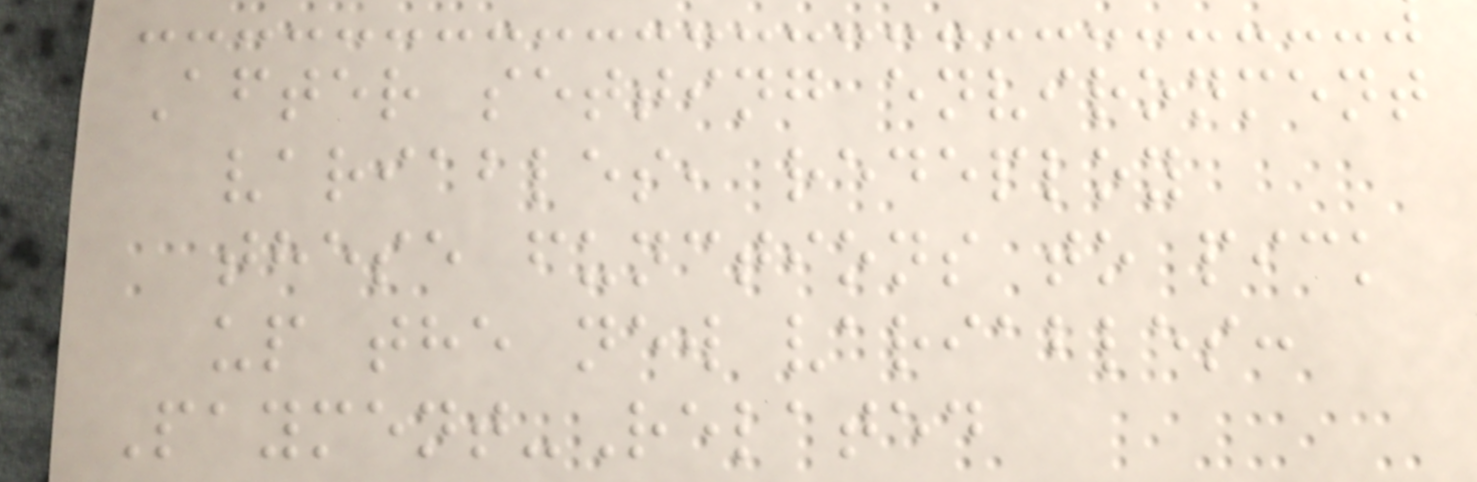After setting environment
variables, redeploy
these functions to pick
up the new variables:
Payment-Related
